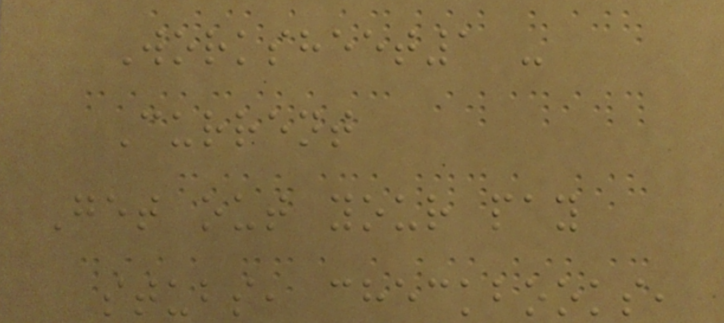Worksheet1 -
Current
Get out your pay
stubs, checkbooks,
